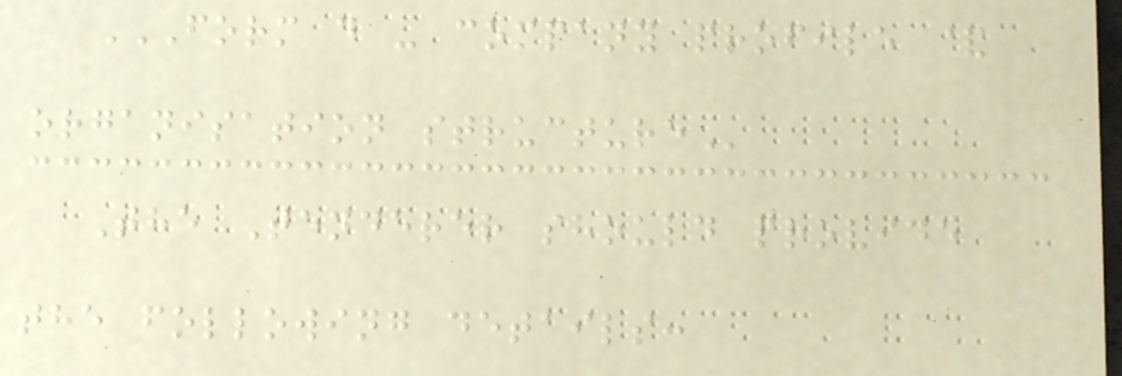FORM D - COMPANY PROFILE &
ORGANISATION STRUCTURE
The Tenderer should provide
the following details:
